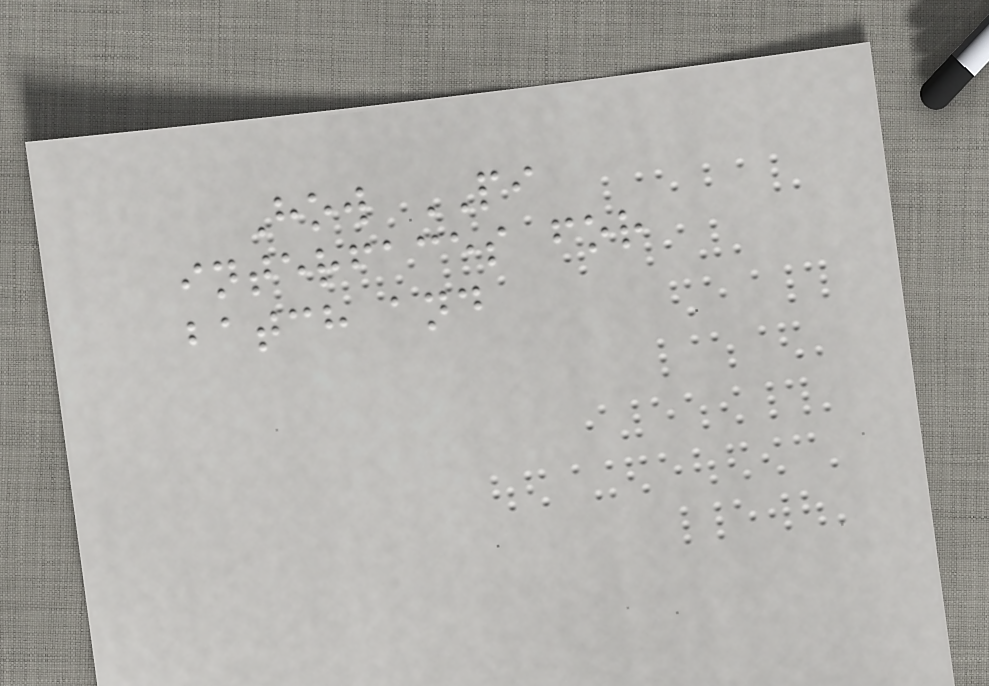How PI
interfaces for
batch and
